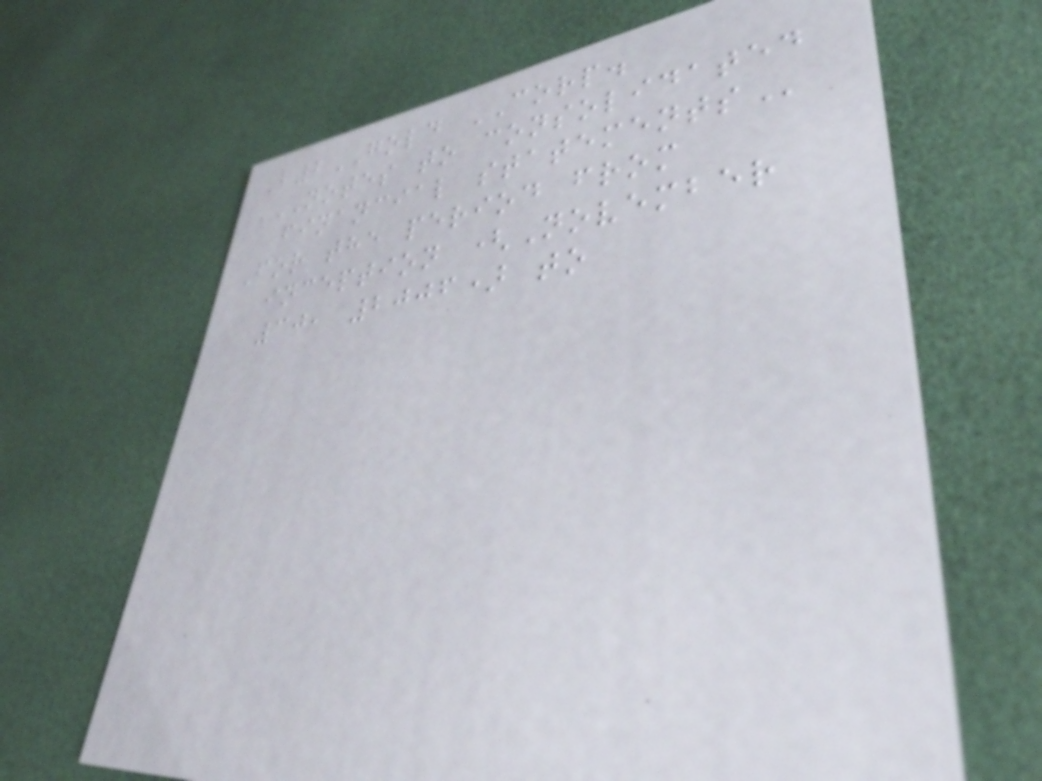B2GOLD CORP.
NOTES TO CONSOLIDATED
FINANCIAL STATEMENTS
For the period from
inception (November
30, 2006) to
